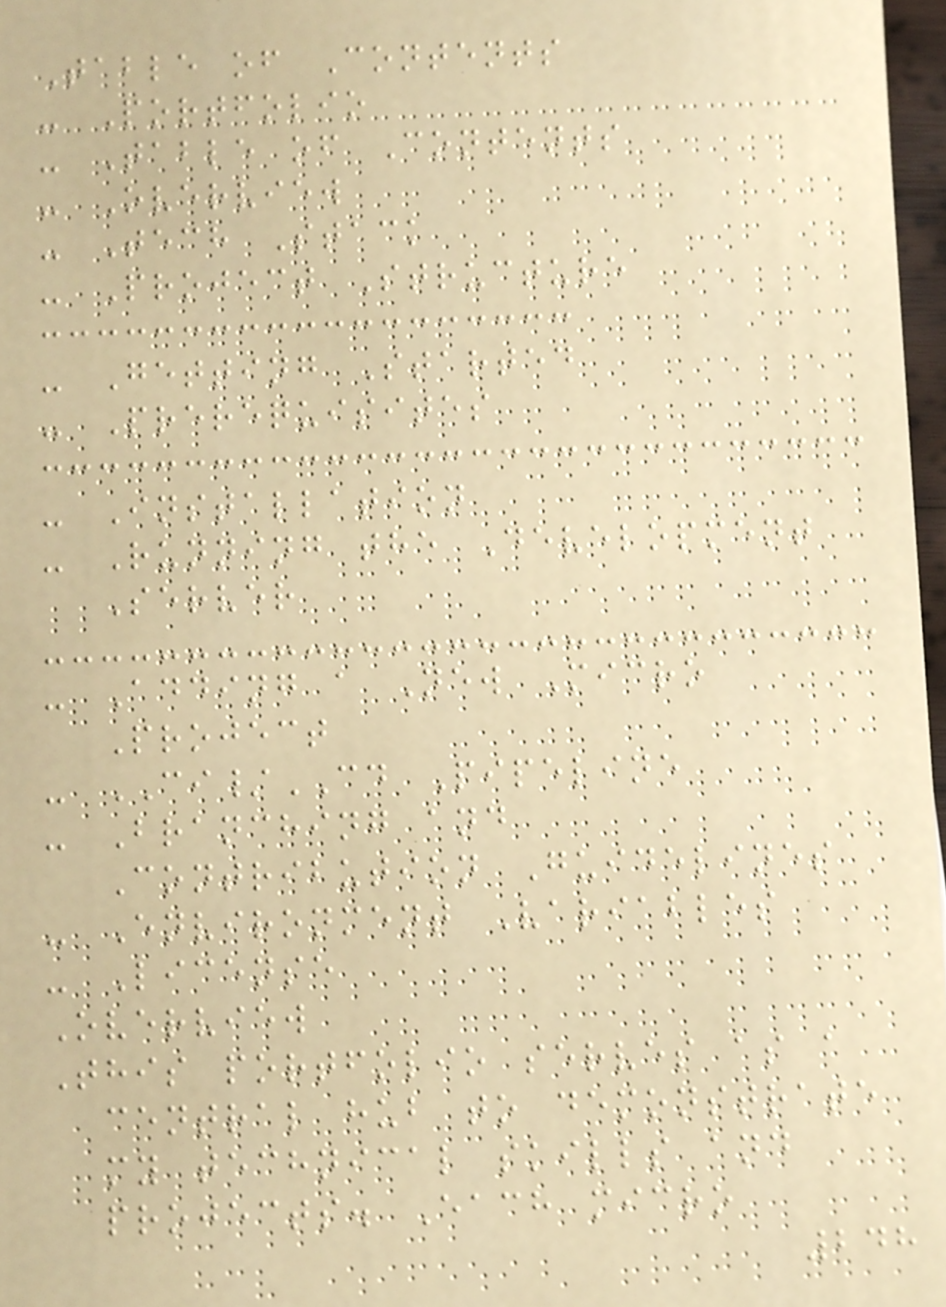Table of Contents
- Portfolio
- Table of Contents
- Overview
- Tech Stack
- Project Structure
- Getting Started
- Prerequisites
- Installation
- Running the Development
Server
- Adding a New Micro
Project
- CI/CD Pipeline
- Branching and
Contribution Guidelines
- Environment Variables
- License
Overview
This portfolio serves as a
central hub to demonstrate
my technical skills and
projects. Each micro
248
